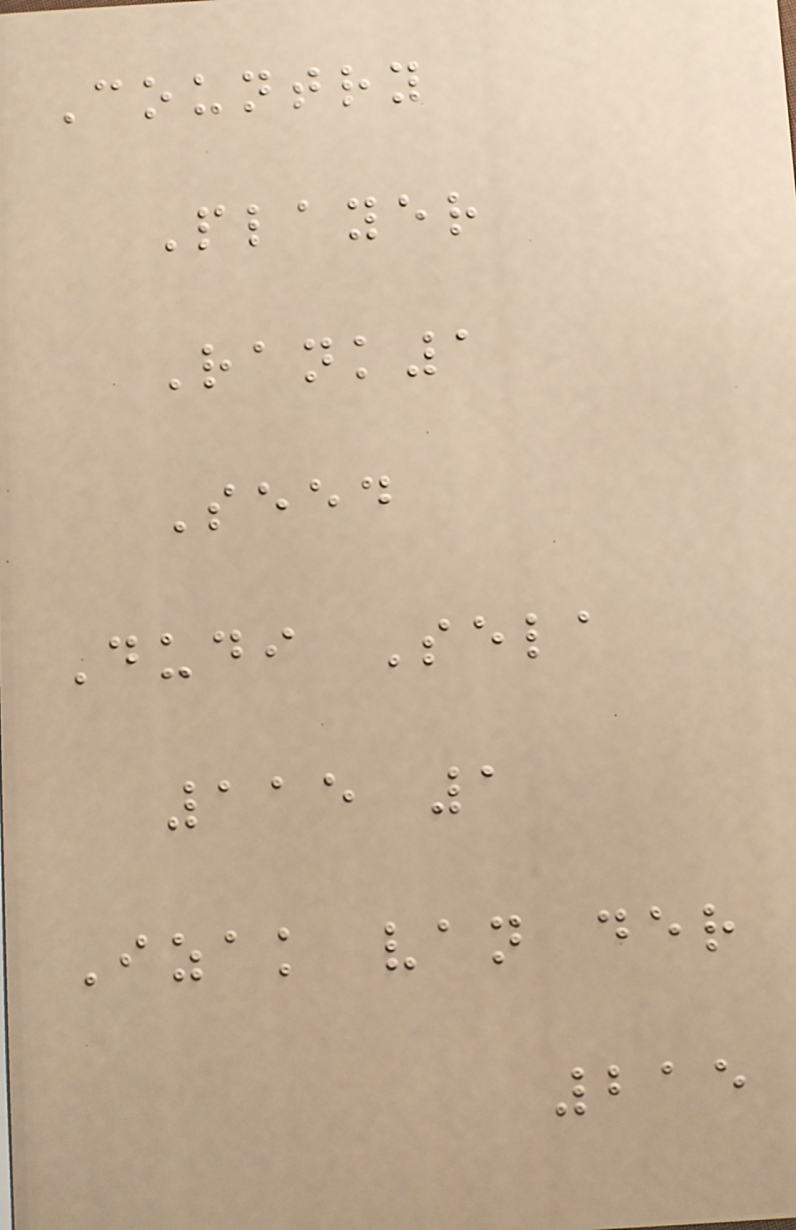Country
Player
Rank1
Seed
Dudi Sela
115 1
Izak van der
215
